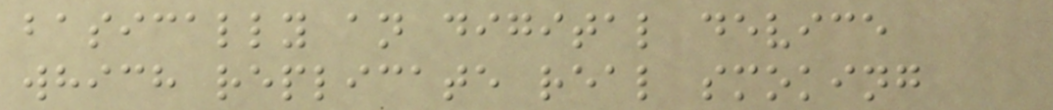basically an digital device
which replicate real smoking
